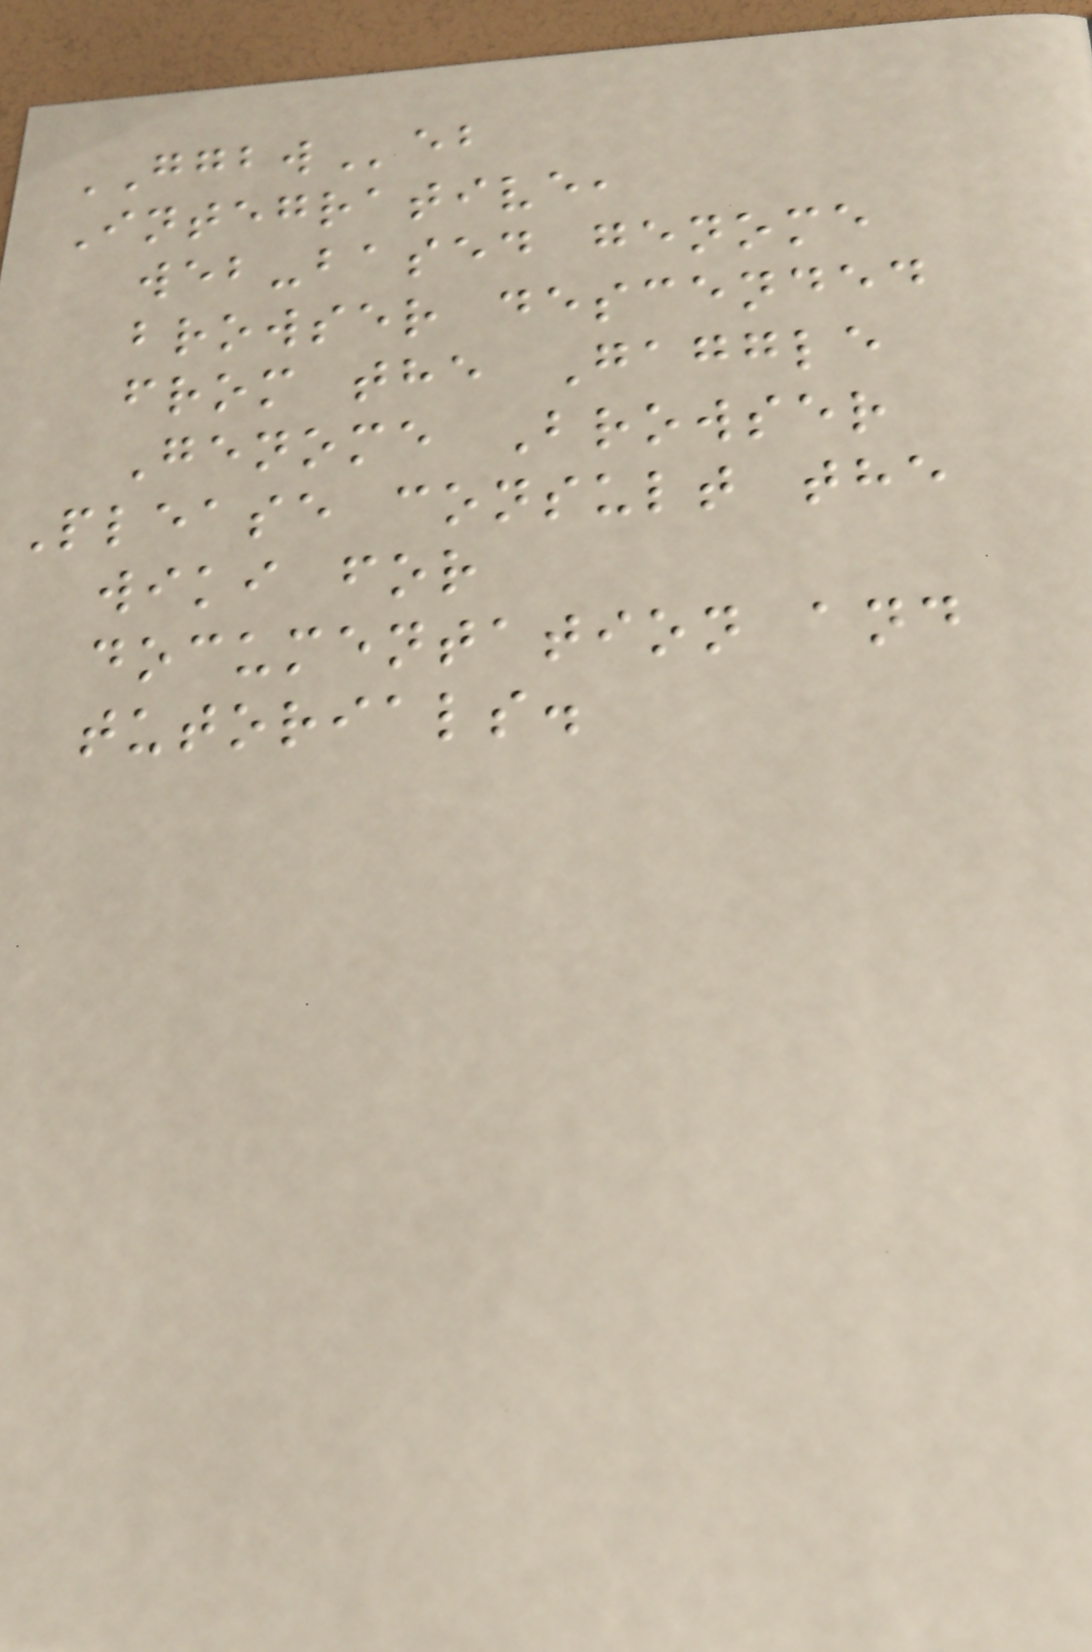GGBWeb
Integrative,
web-based genome
browser descended
from the Gaggle
Genome Browser
Please consult the
wiki for
documentation and
tutorials.
